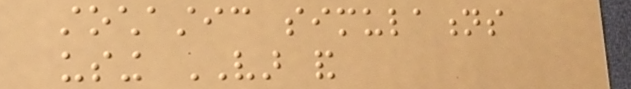stochastic simulations
using VAR and
